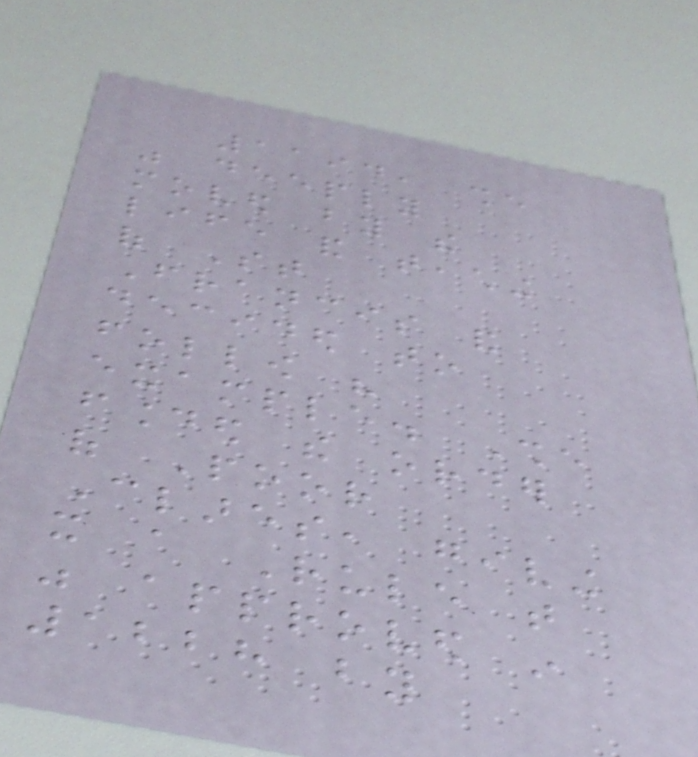1194, she
was deeply
moved by the
life and teaching
of St
Francis and
decided to
follow his
example. She
founded the order
of Poor
Clares, giving
it a Rule that
was approved in
1228 by
